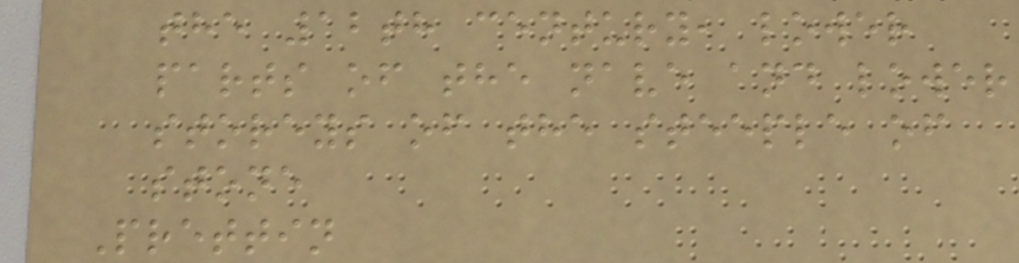the 12th century, lower
parts of the nave and lower
storeys of the steeple of
stone
Prettin
